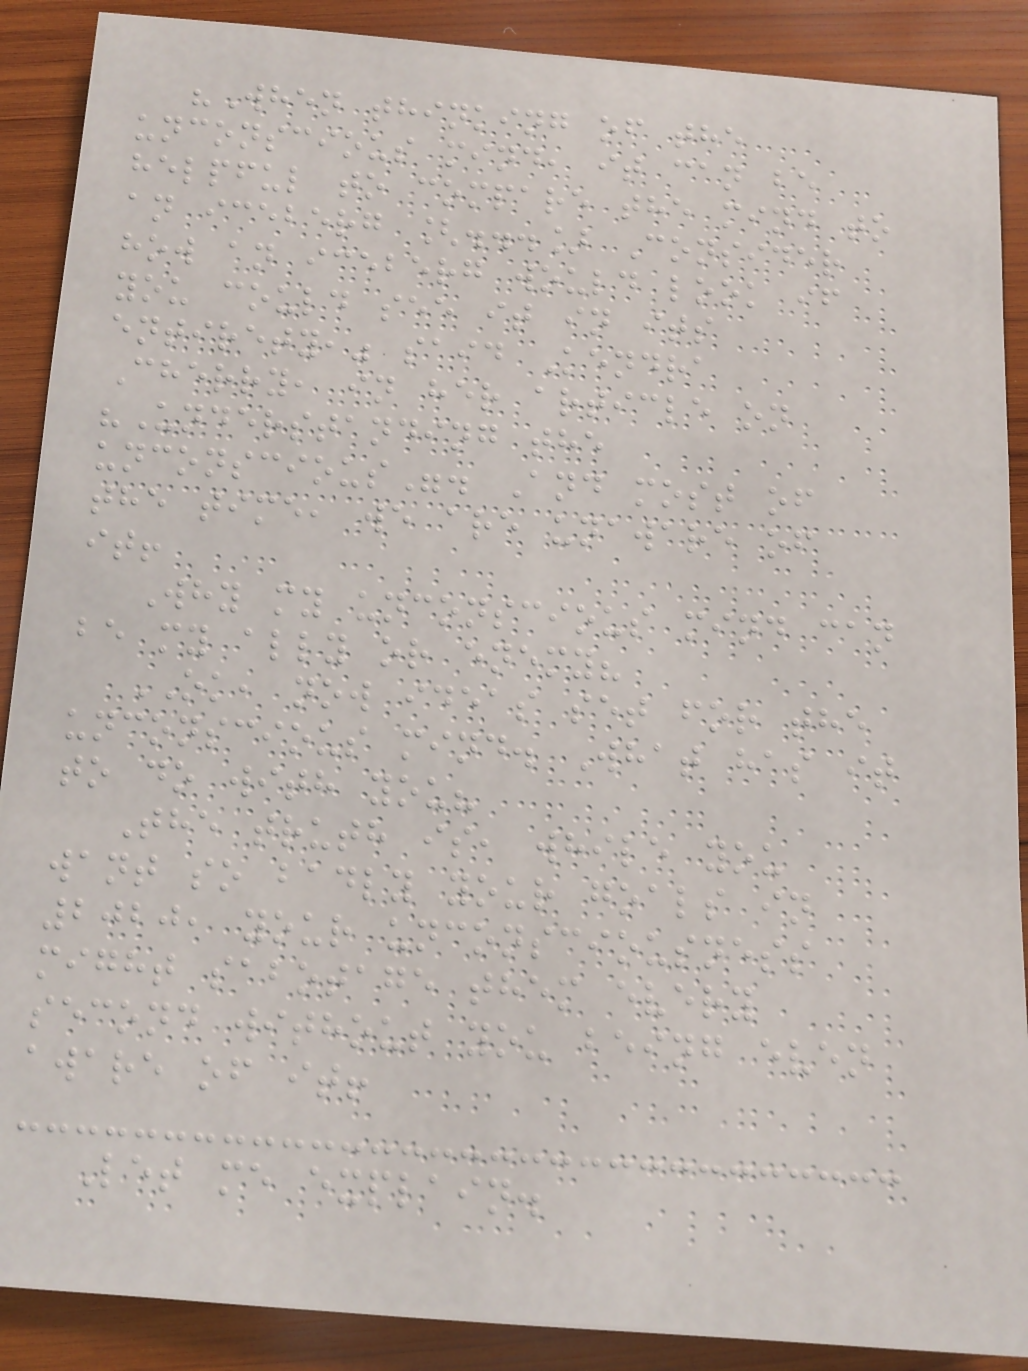"When thinking of the
unconscious mind, it can be
helpful to compare the mind to
an iceberg [...] Consider
how an iceberg would look if
you could see it in its
entirety," said Kendra
Cherry, in her article on
"Understanding the
unconscious". And most of
the time, we are unaware of
it!
Why my unconscious mind can
be my ally or enemy?
OK, now ideas set for the
unconscious mind. What has it
to do with you?
The truth is, while you
want so badly your goals in
2020, your unconsciousness
might sabotage them every
second without you being even
aware of it!
Let me explain.
